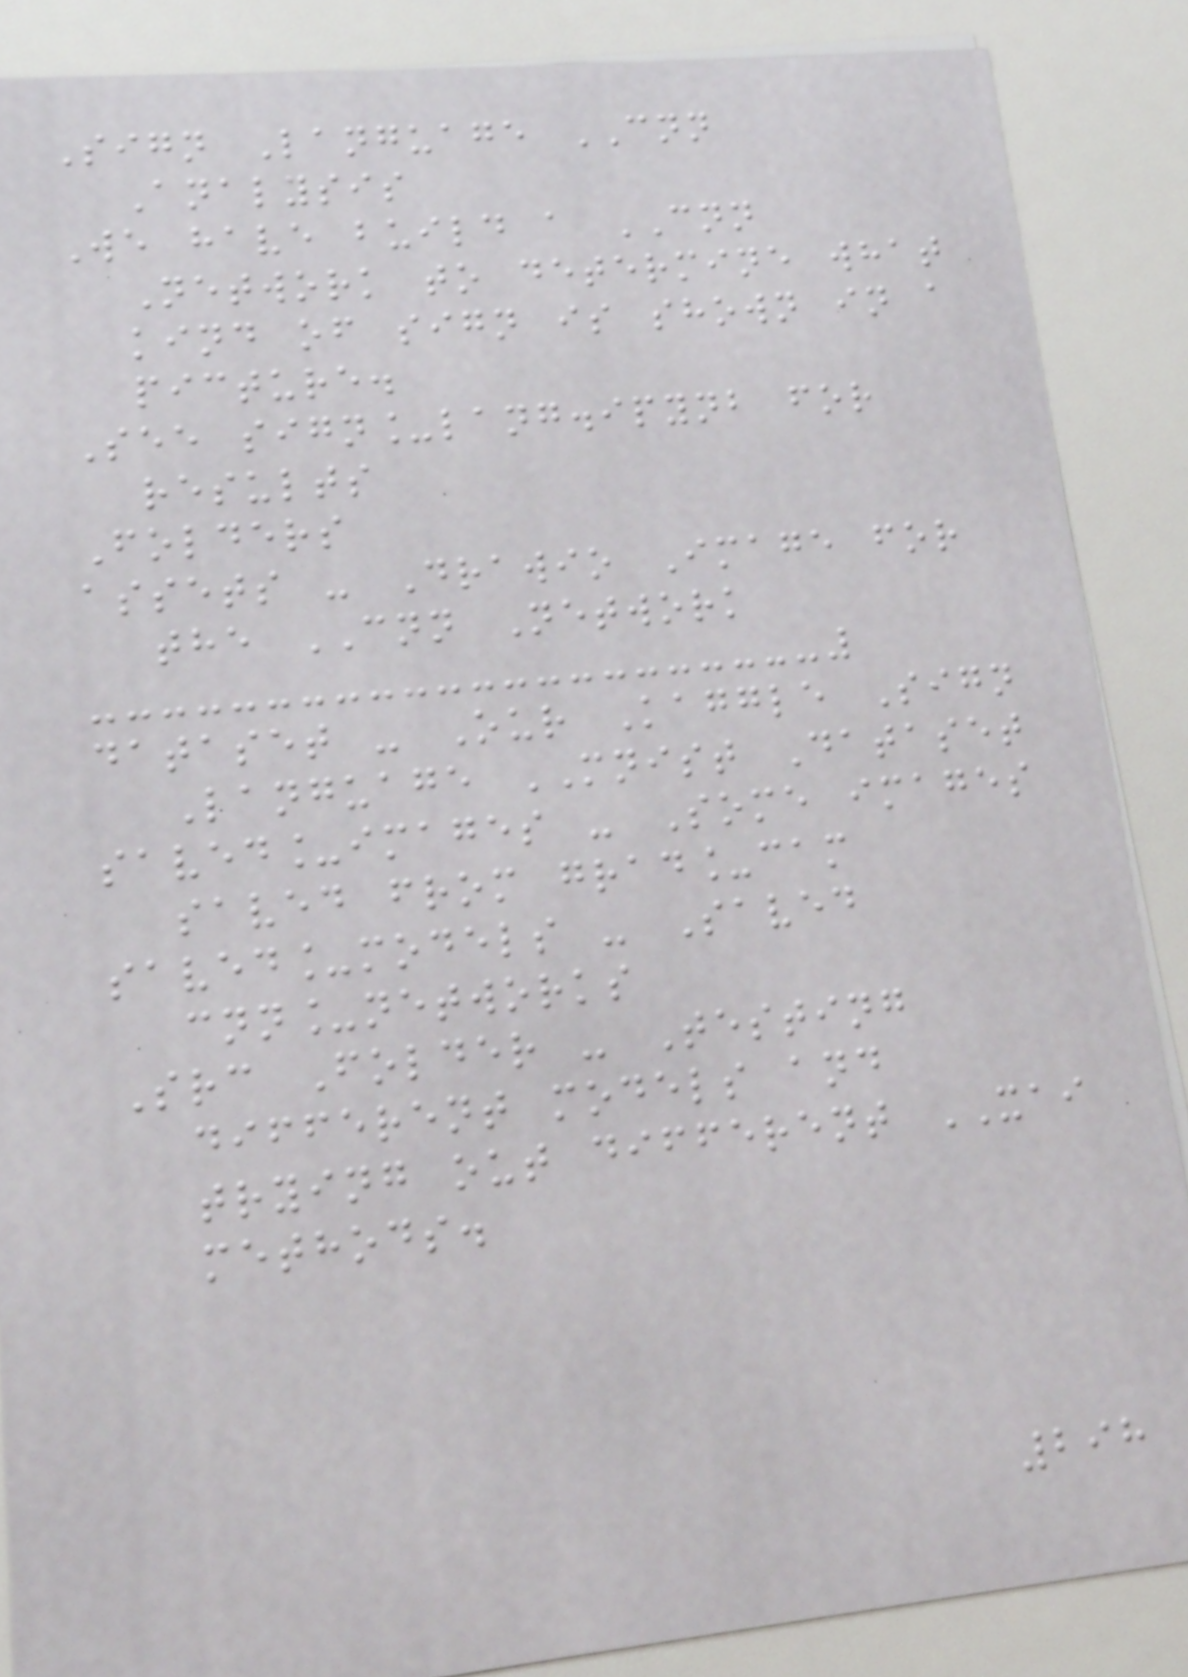Sign Language CNN
Analysis
We have build a CNN
Network to determine what
kind of sign is shown in a
picture.
See sign_lang.ipynb for
results
Folders
assets - Drawio Image for
the CNN Network
dataset - Our Kaggle Sign
Language MNIST Dataset
saved_images - Some images
saved from grad_cam
saved_models - Saved
cnn_networks
Src Folder - Testing
different models and
trying out different XAI
methods.
298
